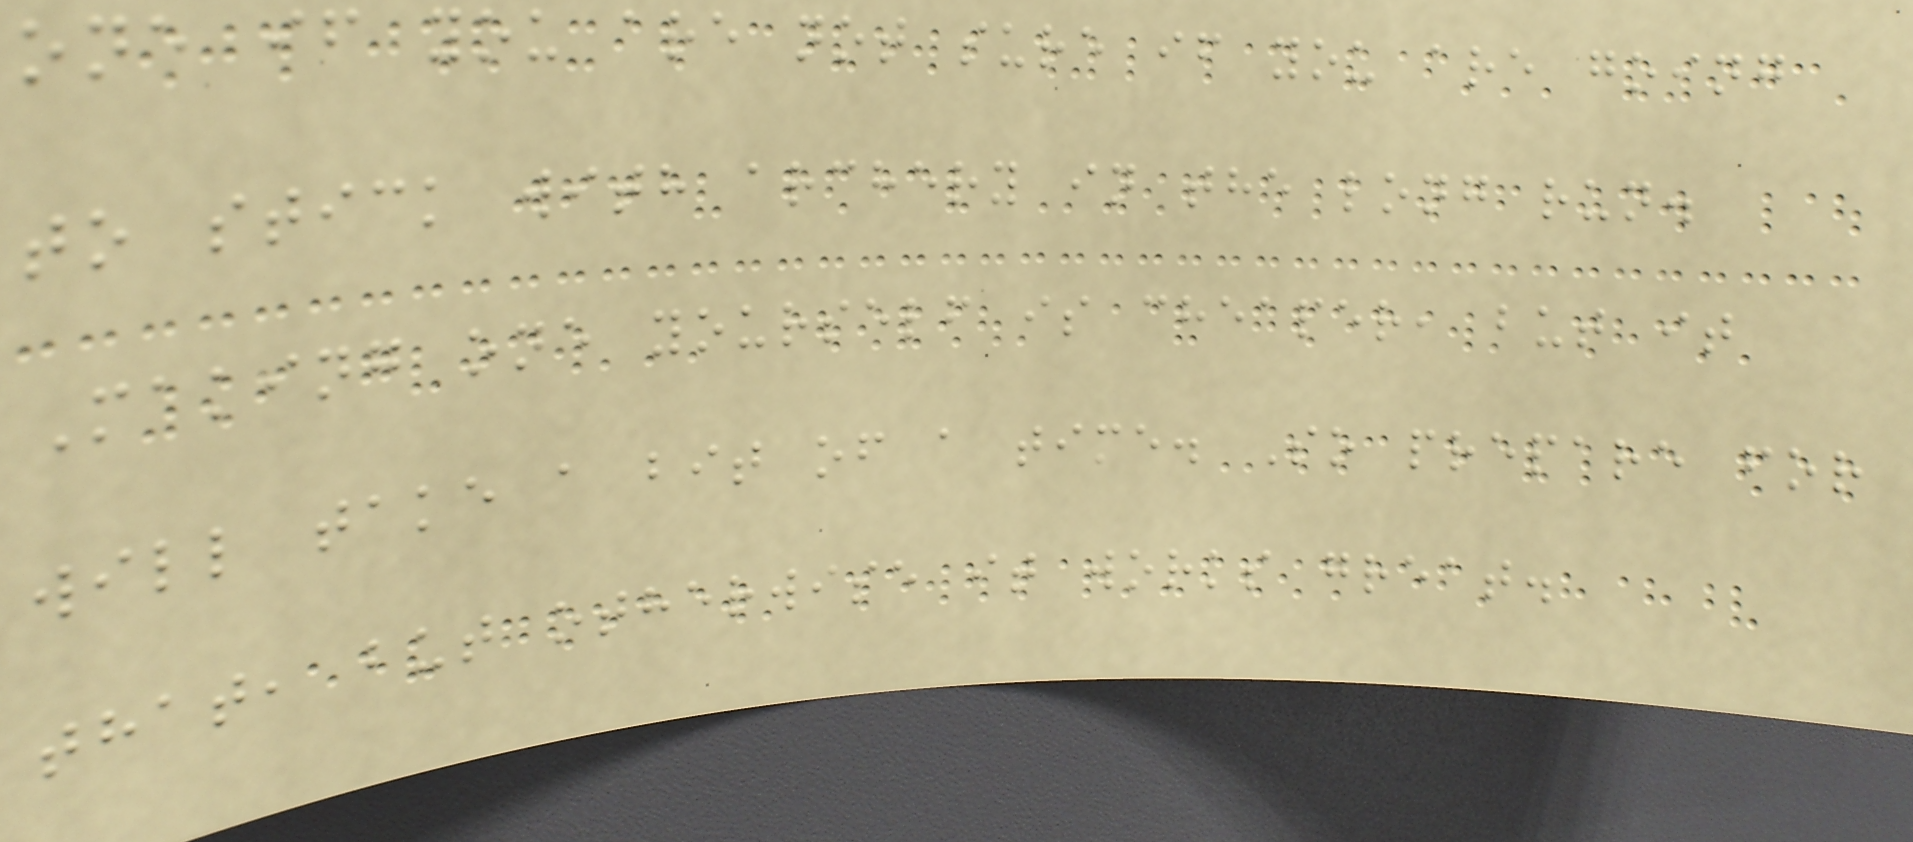one if you are not sure if you are going
to stick with archery in the long run.
Making one yourself is cheaper, but it
will take a bit of a time. So prepare for
that, but otherwise it works great.
